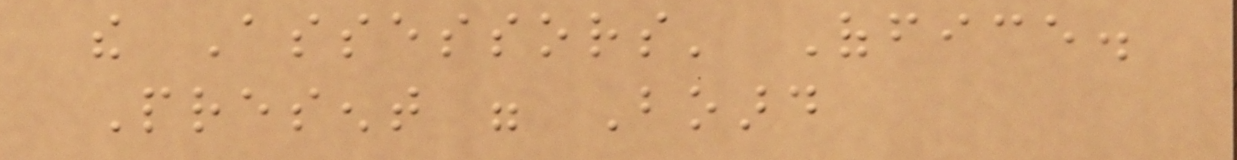the Assessors' Office.
Present were Board
